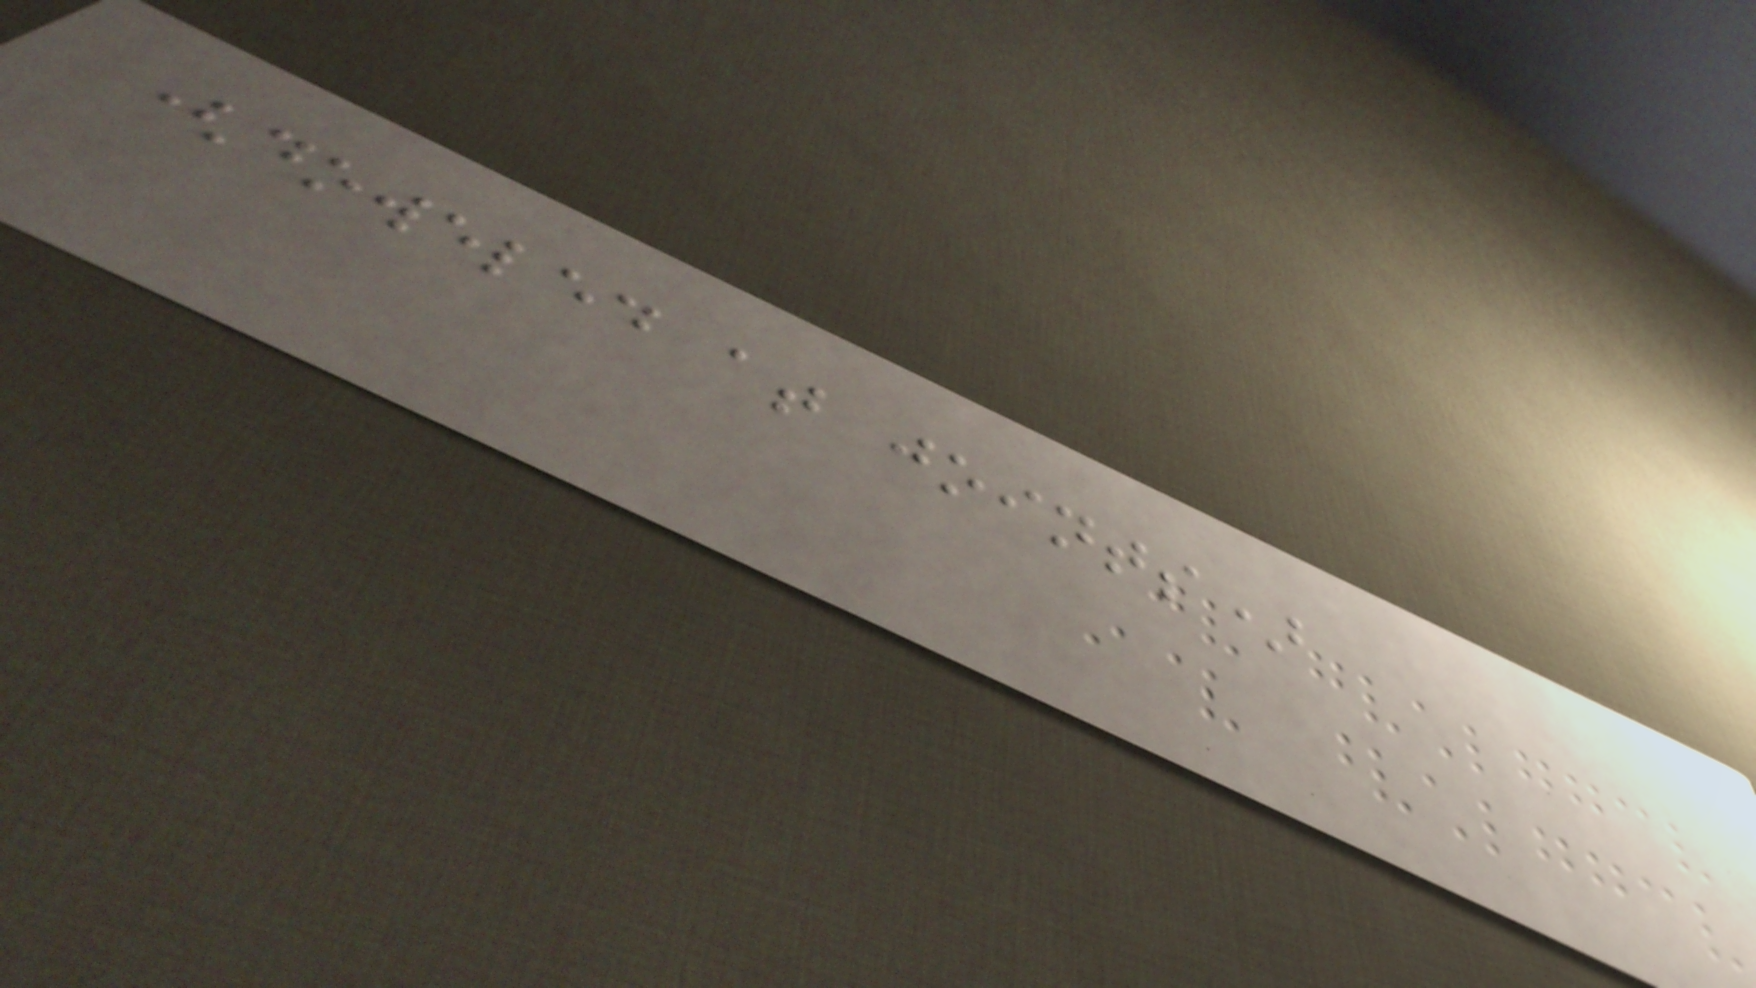(doweled at joints)
